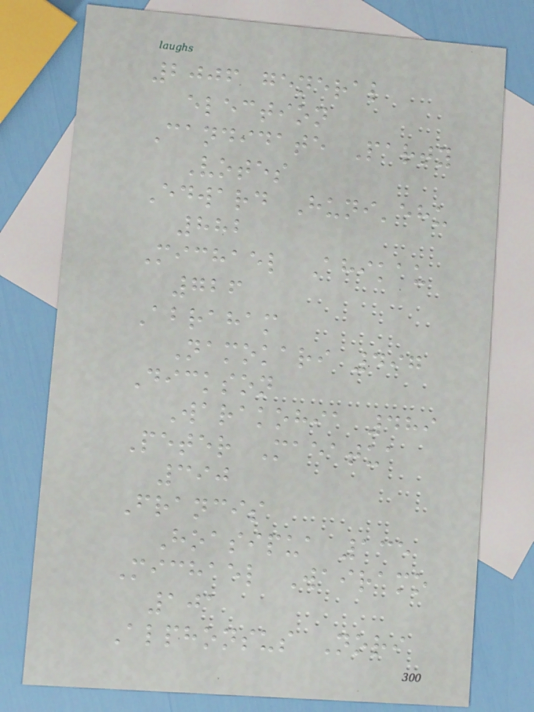2006 general
election
Candidate Party
Votes
Edward Huni'ehu
882
Michael Ahikau
726
Abraham
Namokari 497
Dickson
Warakohia 489
Peter Maeatua
390
Francis
Hoasipua 135
Michael Wairamo
101
Alphonsus Nori
